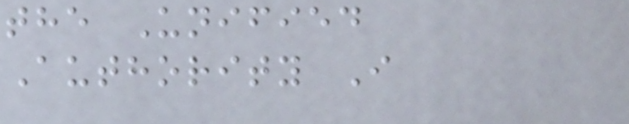the Unified
Authority I
